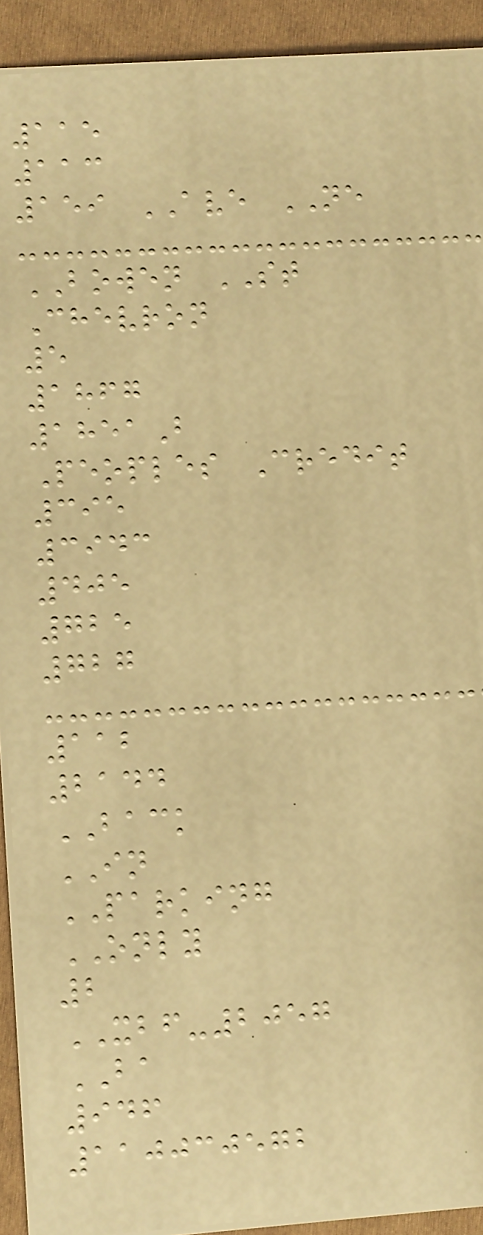115
113
159 AVE NE
BOWEN ST
Chevron
5
1867
1851B
Peoples Credit
395
3943
405
725
727
112
2144
BACK
IN
PARKING
ONLY
2
XBF-2057
BA
946
110030572
